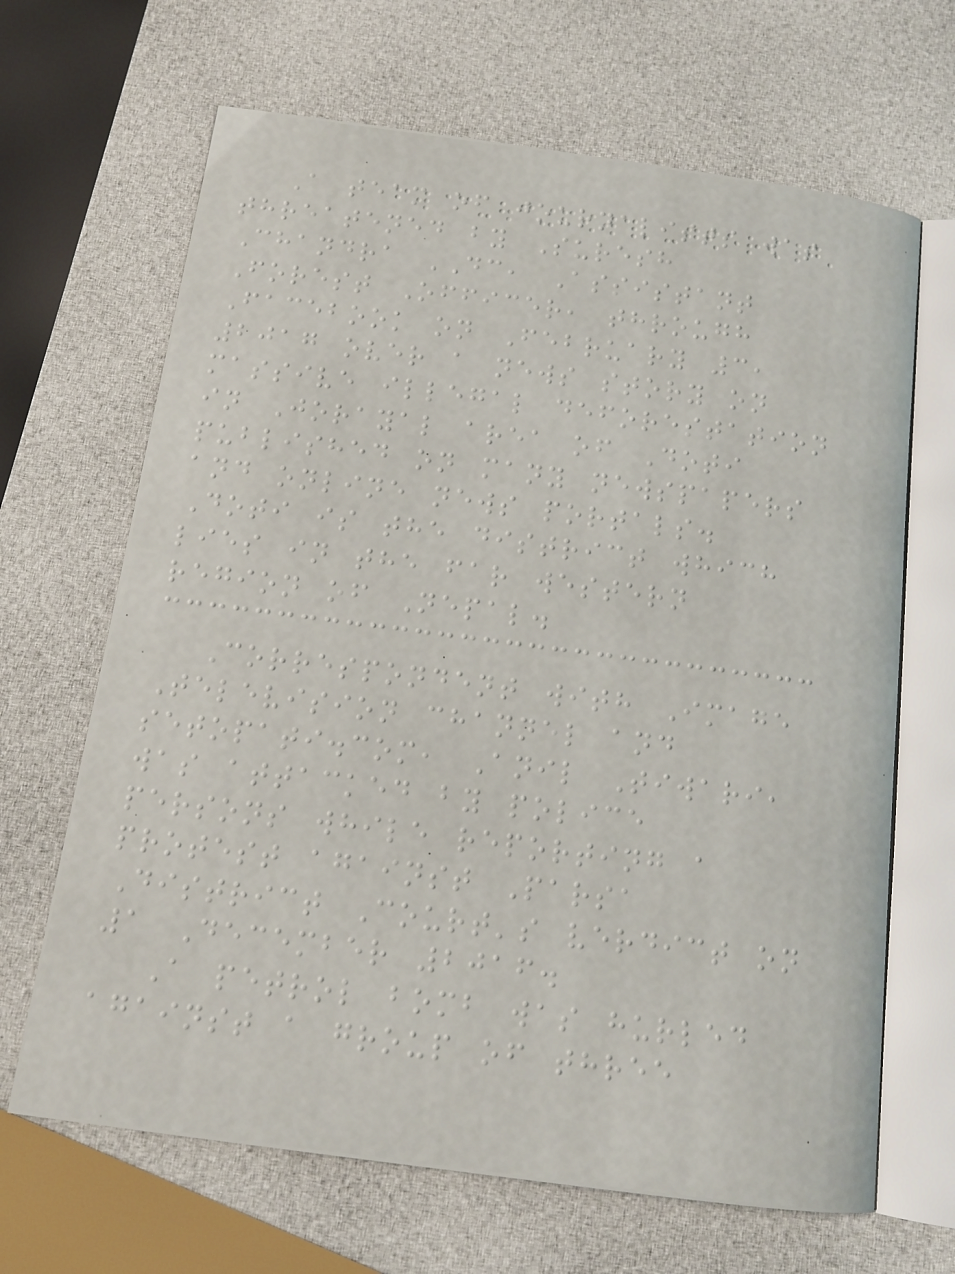A team of journalists was
threatened by Suresh
Chandra DC, Assistant
Forest Officer, through
Facebook on February 3,
2017 over a news story on
massive illegal deforestation
in Jorayal area of Doti
published on many newspapers
and online news portals.
Doti is the district which
lies in the far western
region of Nepal.
Correspondent with Image
Television channel and
setopati.com, Anil Tiwari,
was attacked by police
persons while reporting a
protest against Parsa
District Court's verdict on
1 December 2016.
A petrol bomb was hurled
against a group of three
